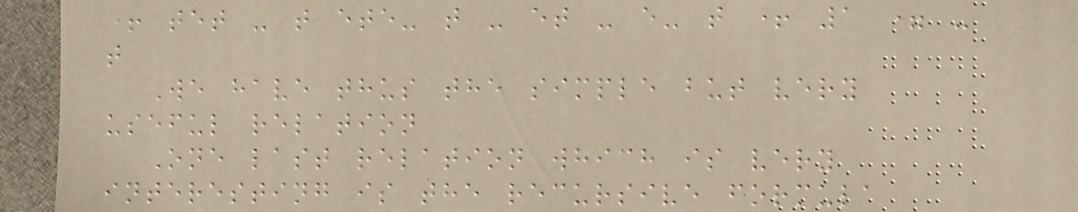+ tet - t ete- t - et - e- t + 1 = -
t
We have thus the simple but very
useful relation
One last relation which is very
interesting is the recursive formula
